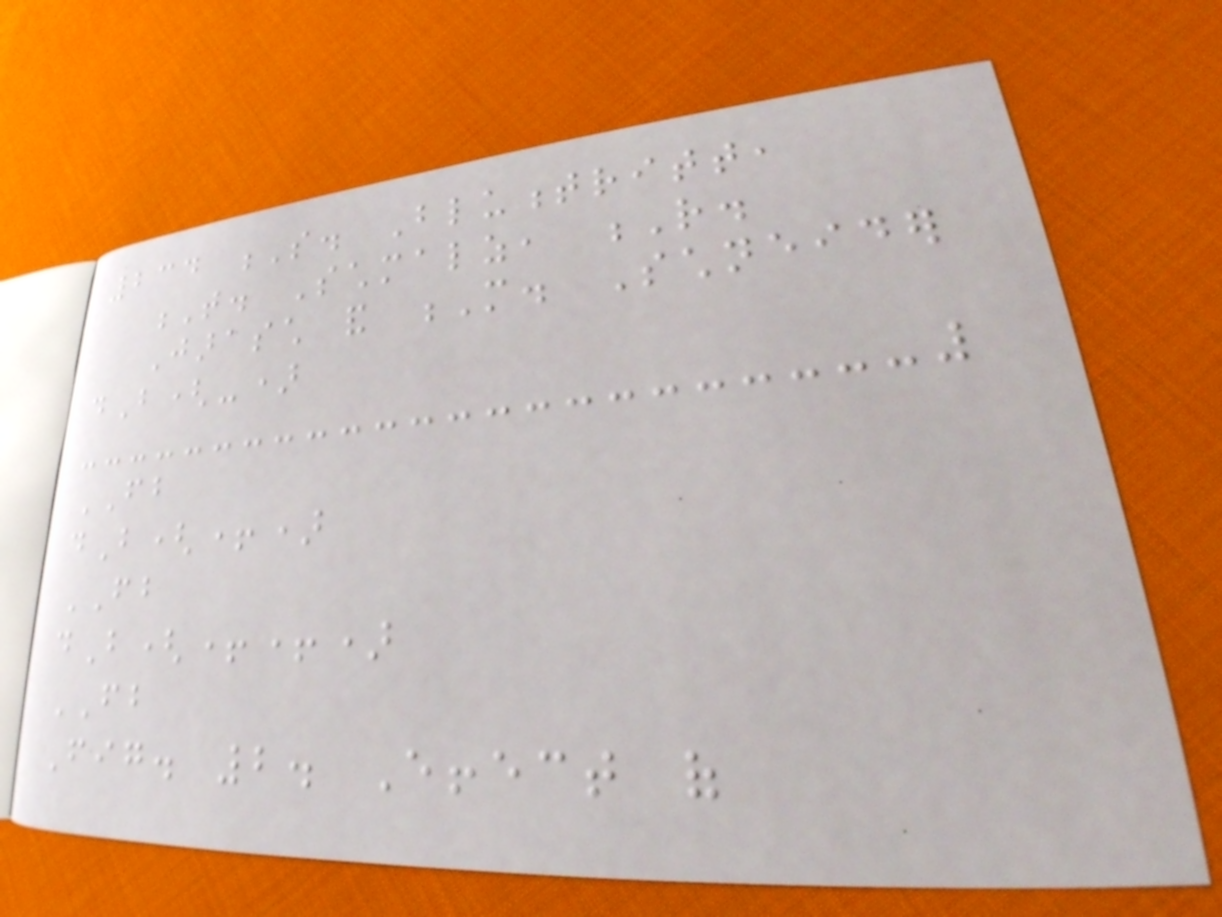234 S. Blumentritt,
T. Schmalz, R.
Jarasch and M. Schneider
dB(-)
FB
dB(+)
FB
dB(++)
FB
Fig. 2. Effect of
